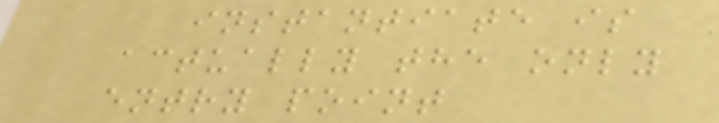instantiate is
actually the only
entry point
